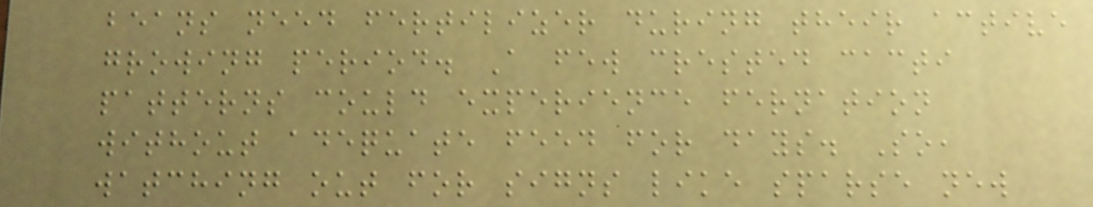beans need fertilizer during their active
growing period. A few crested cacti
patterns could experience fernation
without adequate feed for days. So,
watching out for signs like sparse new
